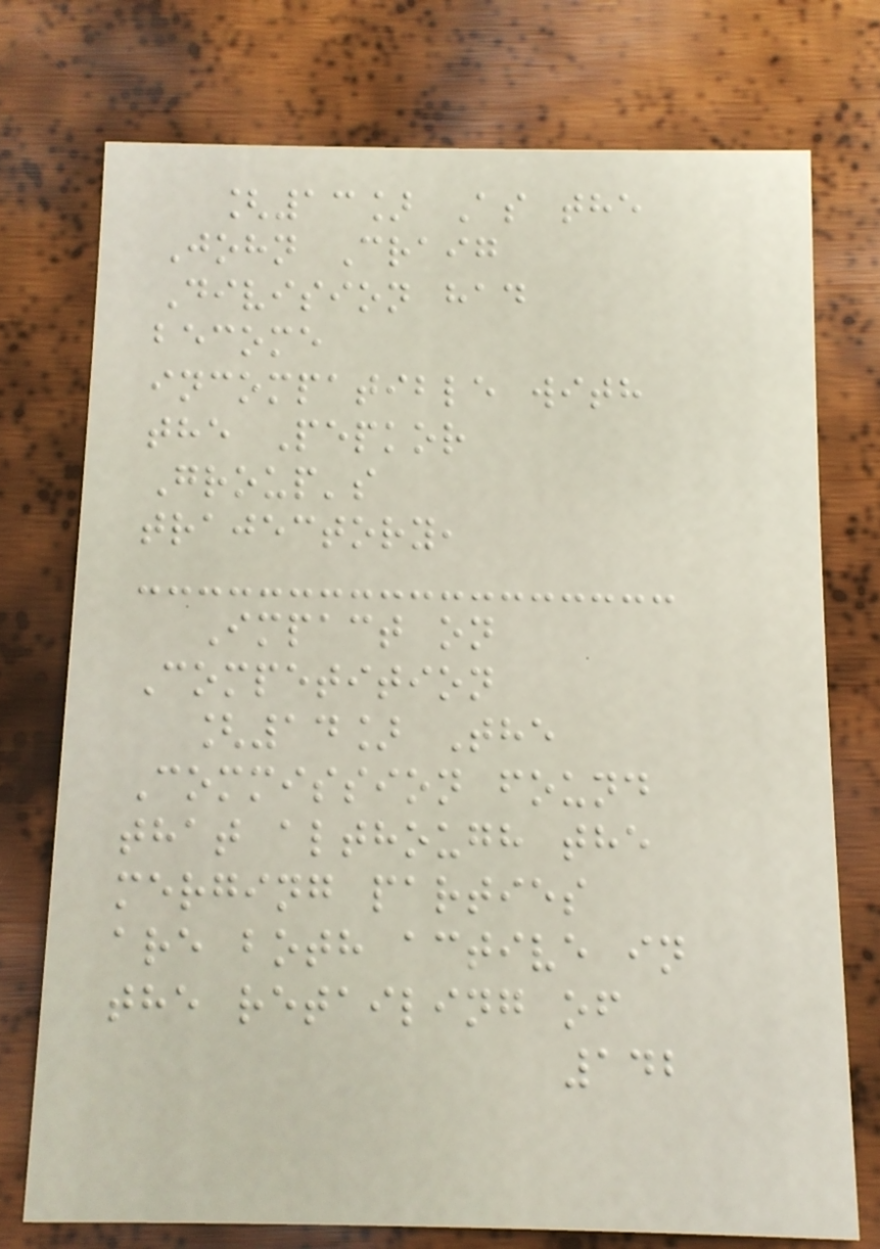[13] As the
John Craig
Division had
become
incompatible with
the Pepkor
Group's
trajectory,
Impact on
Competition
[14] The
Commission found
that although the
merging parties
are both active in
the retailing of
142
